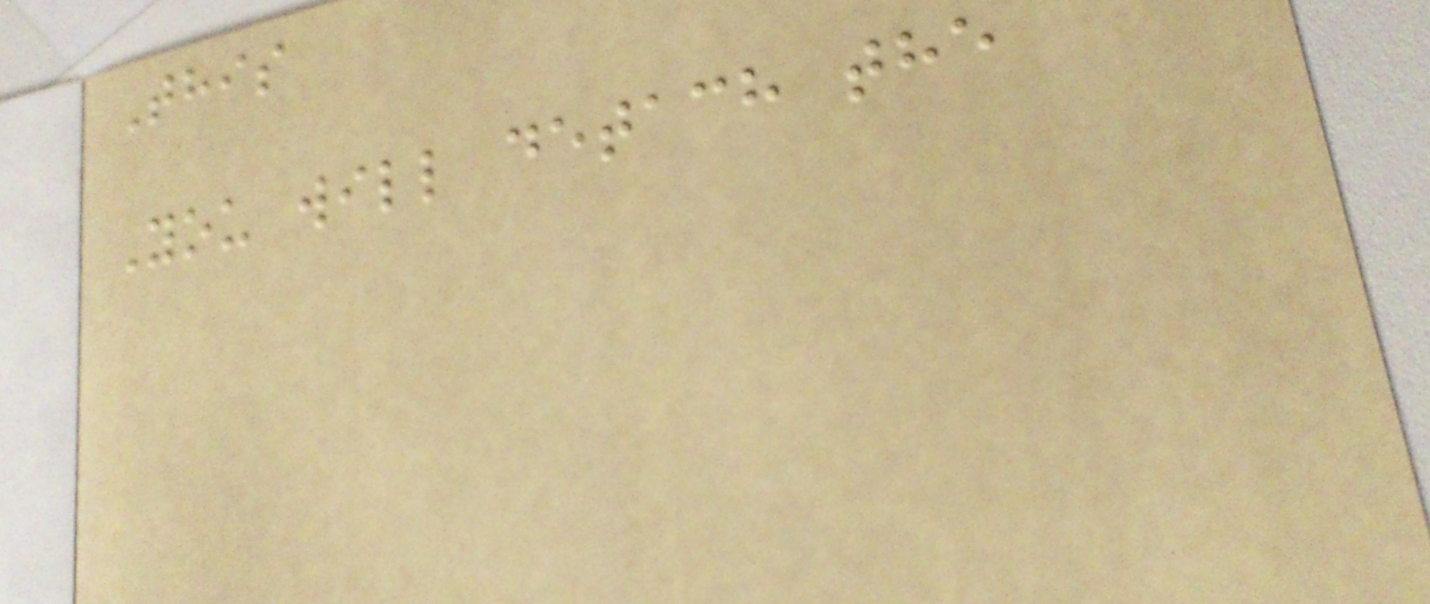This
You will detach the
